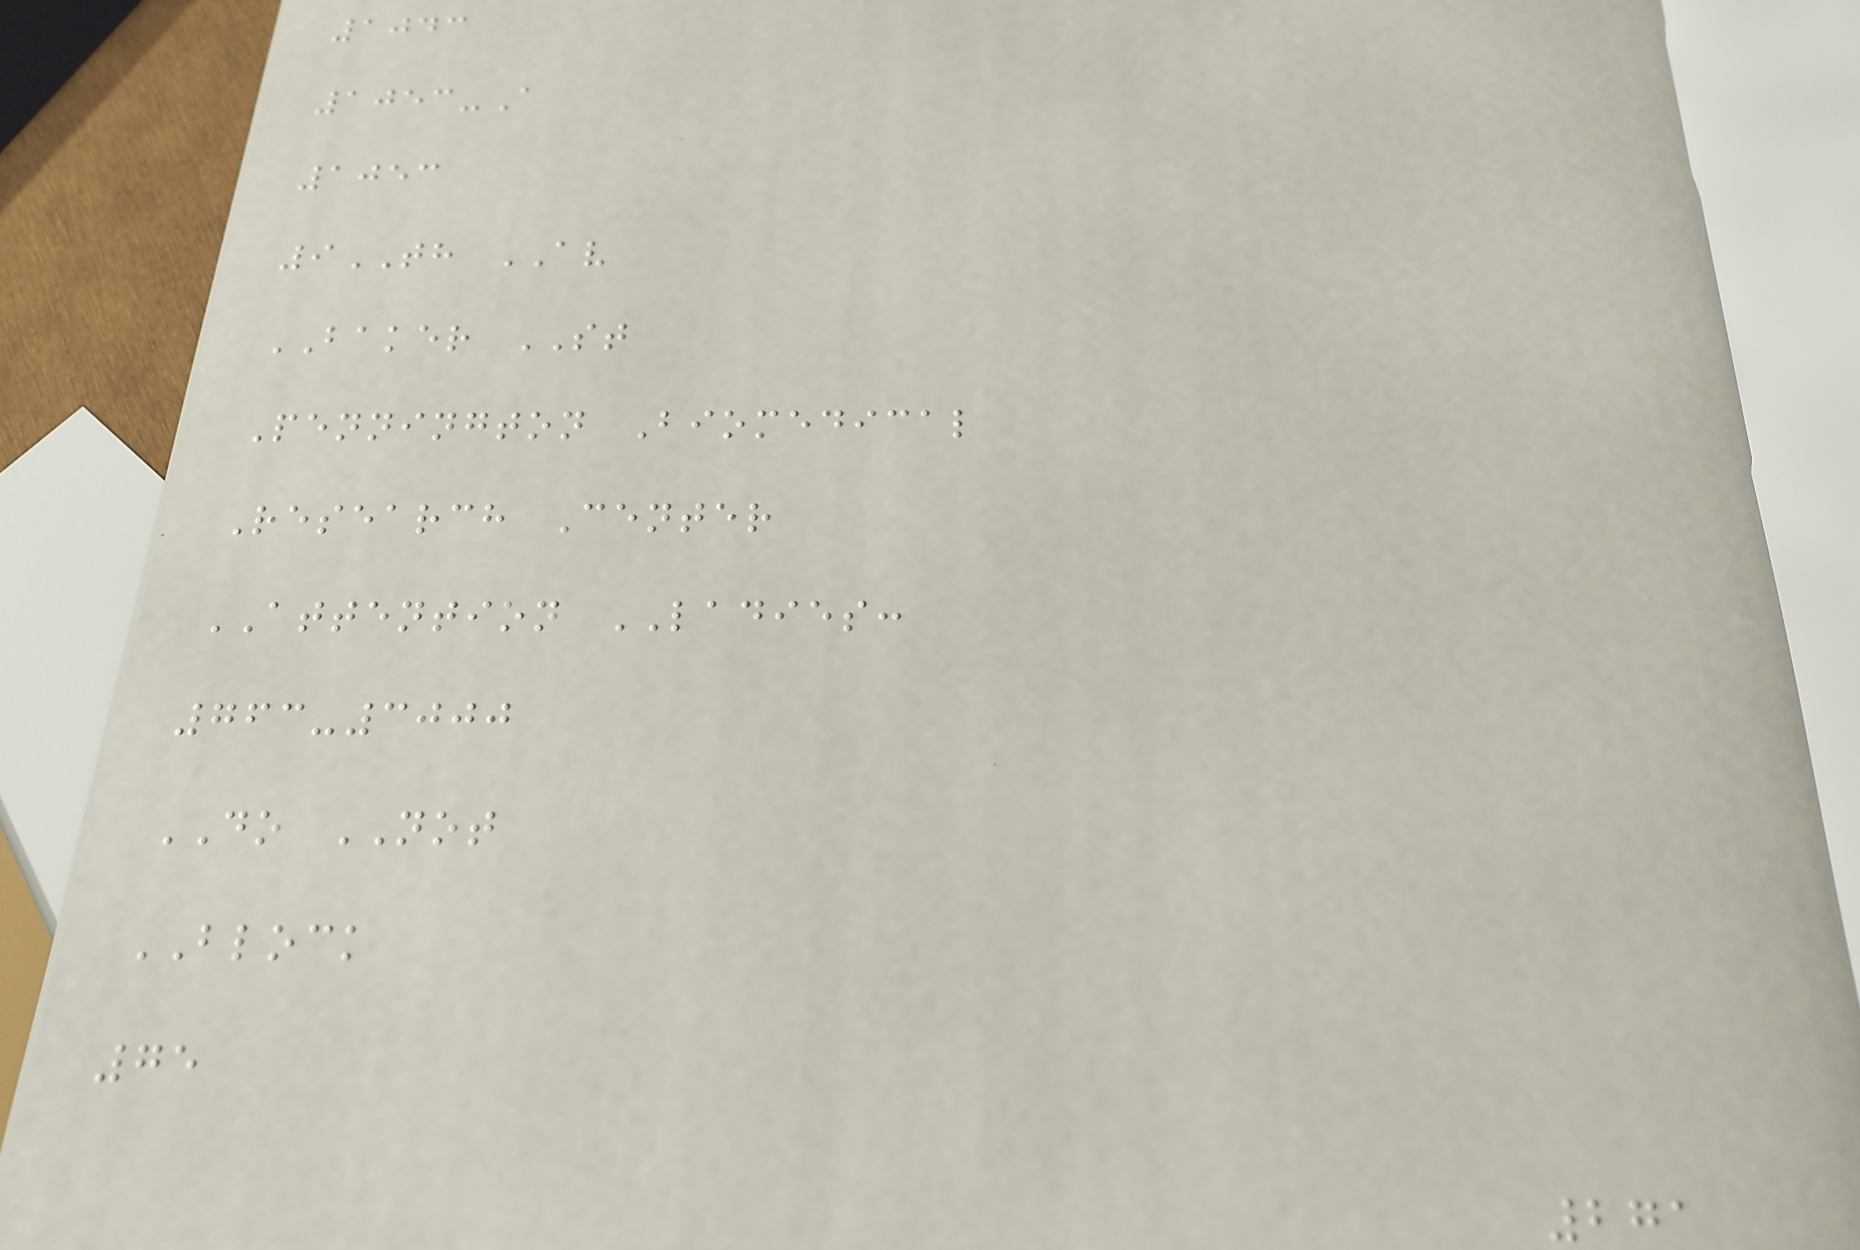1043
1053-A
1053
9TH AV
BAKER ST
Pennington Biomedical
Research Center
ATTENTION LADIES:
763-3000
DO NOT
BLOCK
75
271
